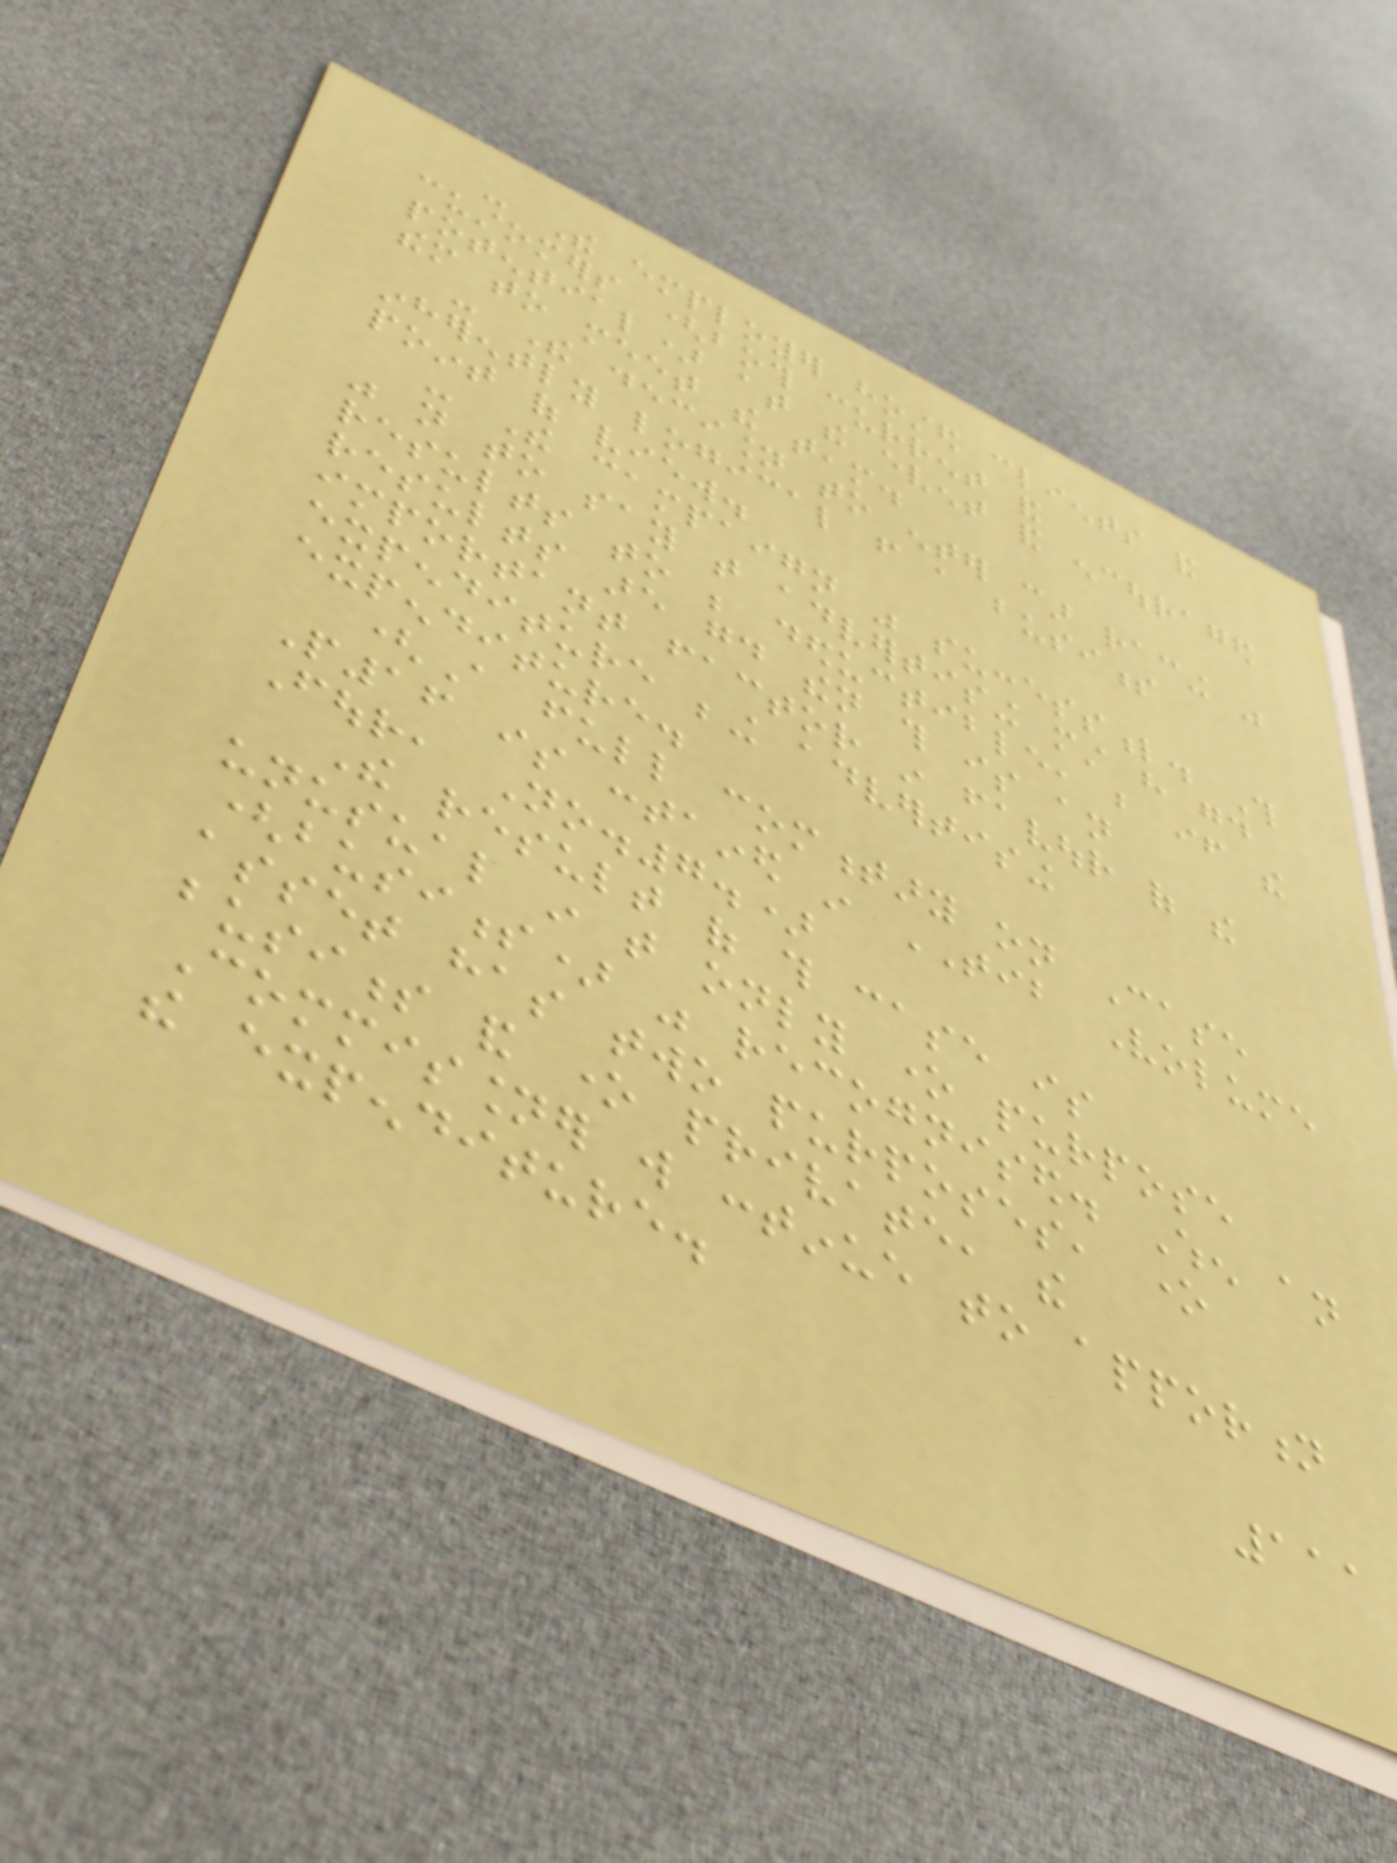- The employer hosted clients and
customers (both current and
potential) at the event and encouraged
them to meet the team.
- The decision to enter car racing was
inherently logical from a business
point of view.
- The campaign was successful. This
was not to say that advertising must have good
results to be deductible, but if the
results are good then this is an
important factor in favour of the
expenditure being advertising
expenditure.
(A full commentary on Case
P16 is contained in TIB Volume
Four, No.7.)
The result of this case is
unusual in that only one purpose
(business) was recognised. When an
asset has two purposes, one
business and one private, the
Commissioner will continue to apportion
the expenditure.
111
